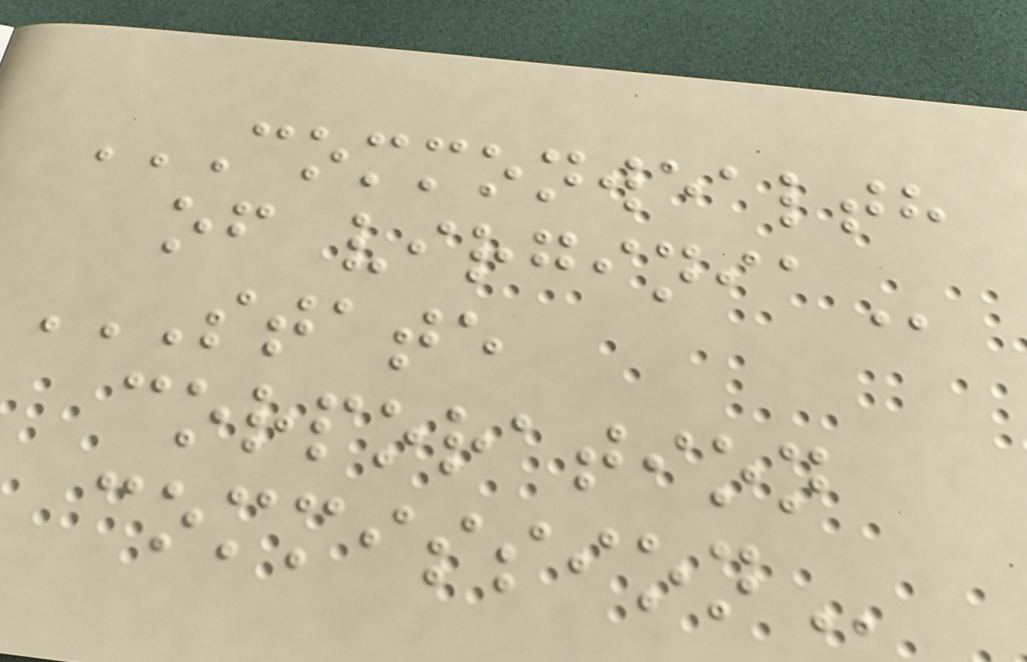COMMONWEALTH
OF VIRGINIA
STATE
CORPORATION
COMMISSION
